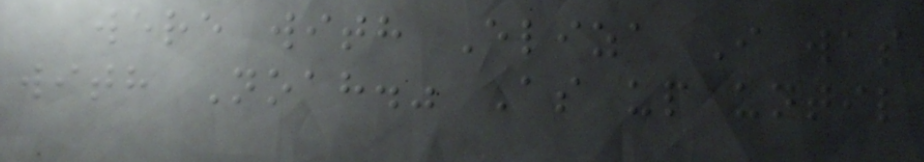were with Eliza I was
with Noah." As up until
